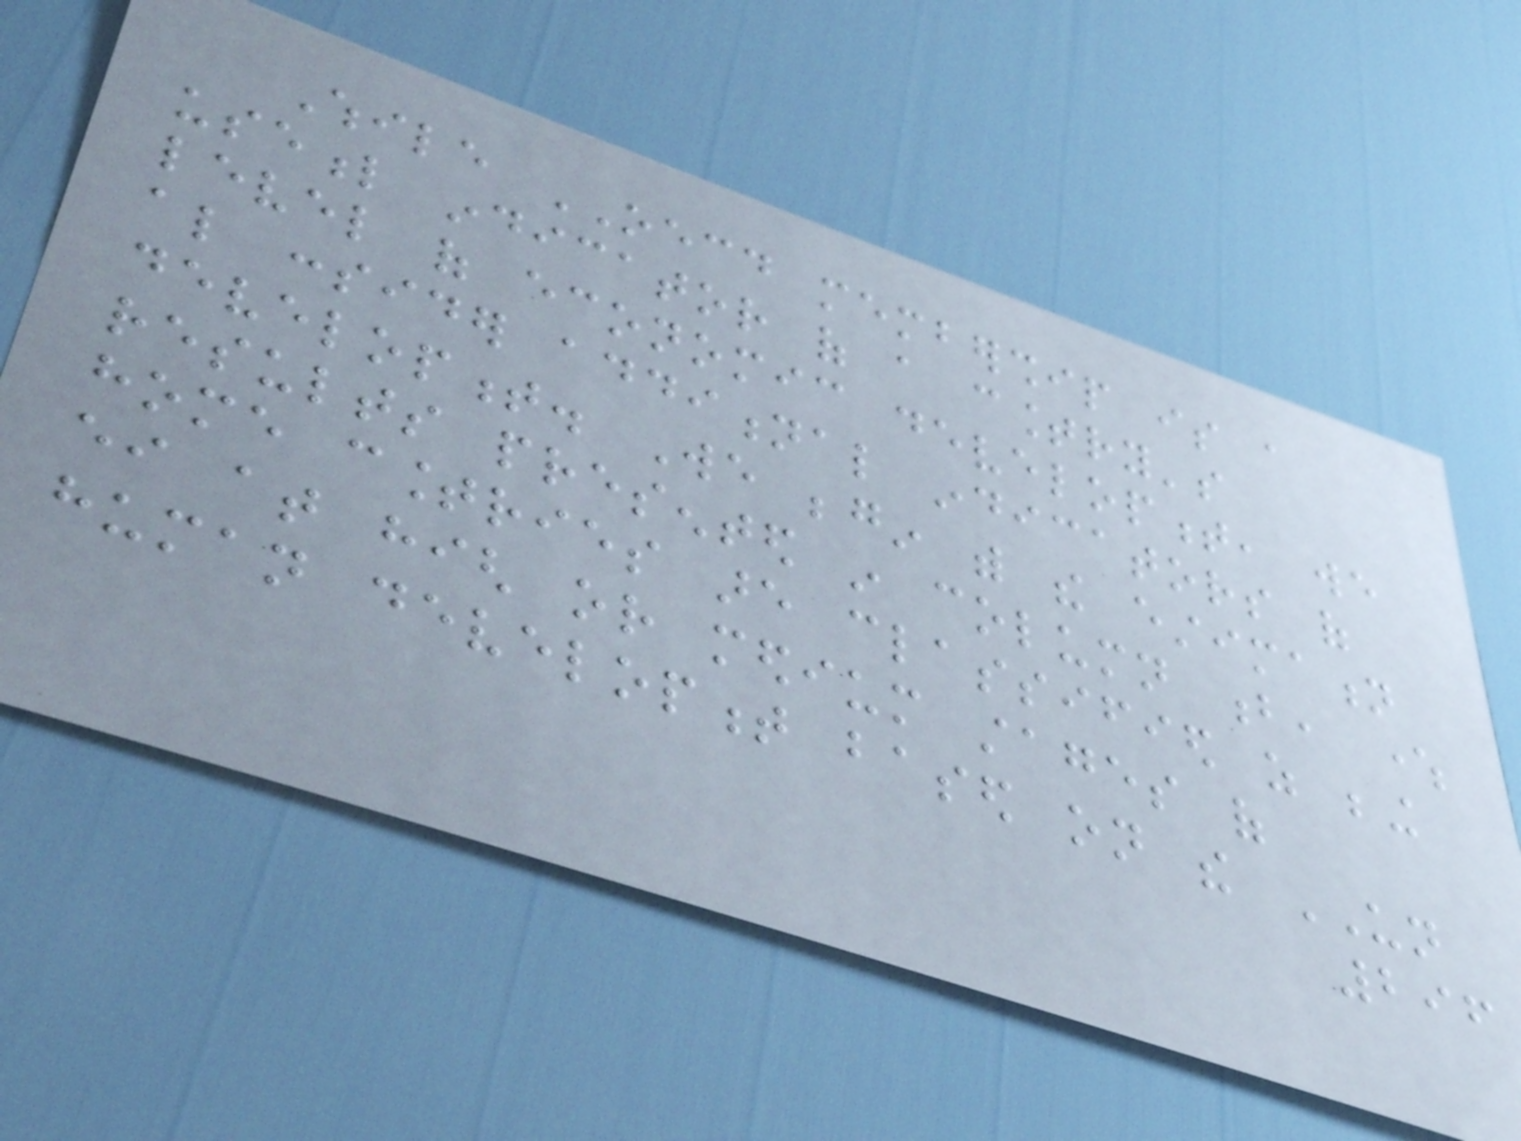While OECD membership is a
useful indicator of a country's
level of economic development, we
also consider additional indicators of
development. We begin with the estimation
results presented in column b, where
home countries are classified as being
either at high or medium stages of
human development based on the UN
296
